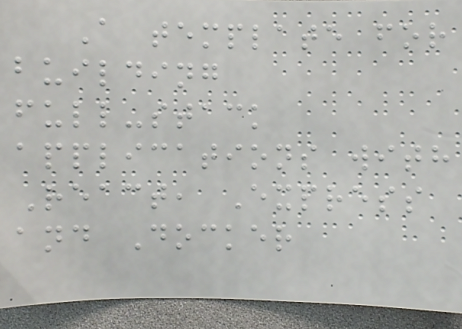A template for
building
full-stack
applications with
React, Express
and Docker
